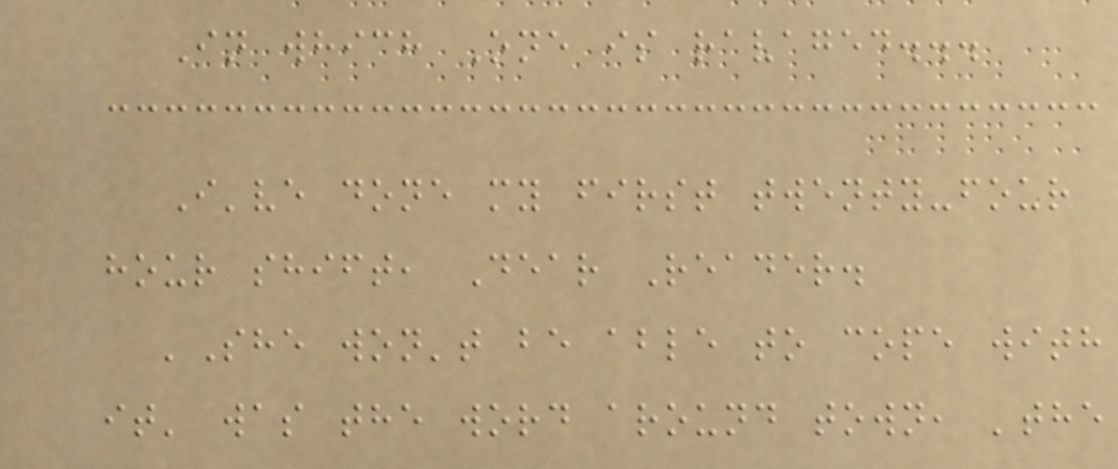In which One is ravaged...
I've done my first twenty-four
hour shift, Dear Reader.
'She won't be able to cope with
it' was the word around town, 'the
